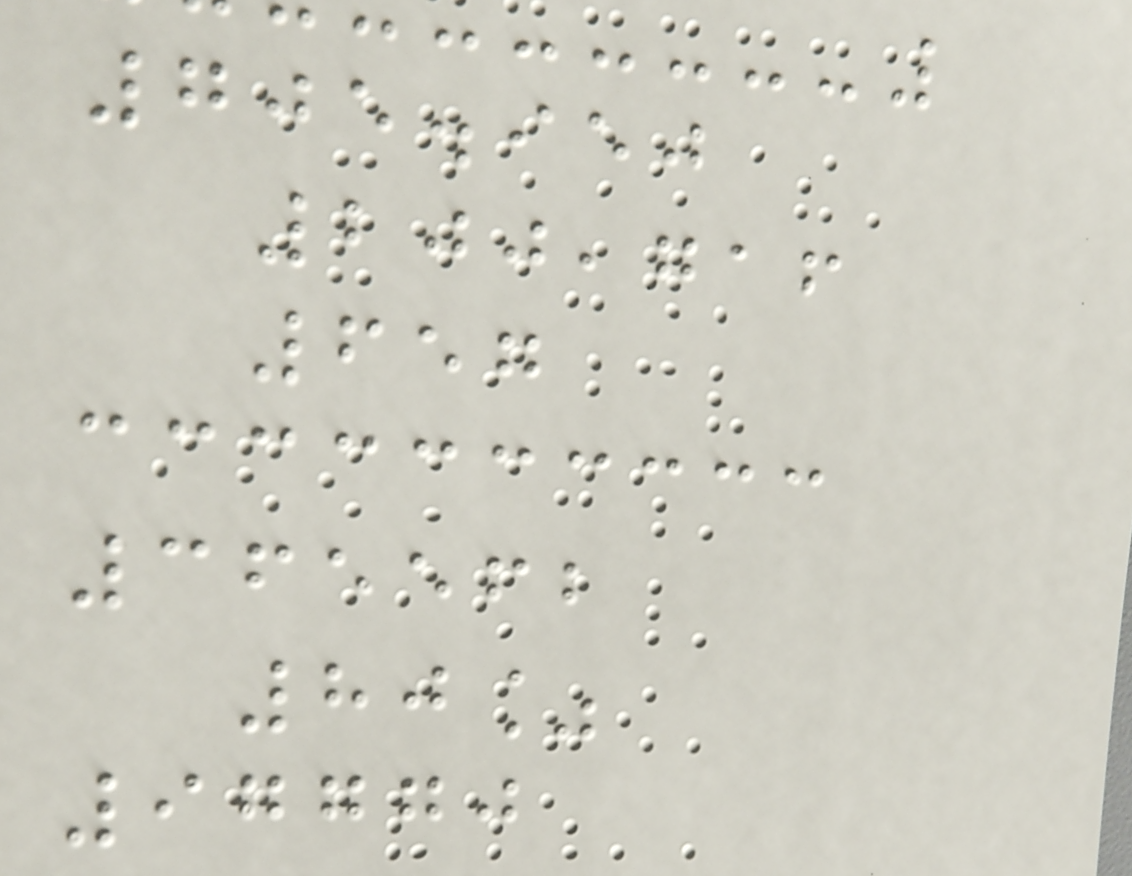705.950
200,716
657
365562
80%
97770
